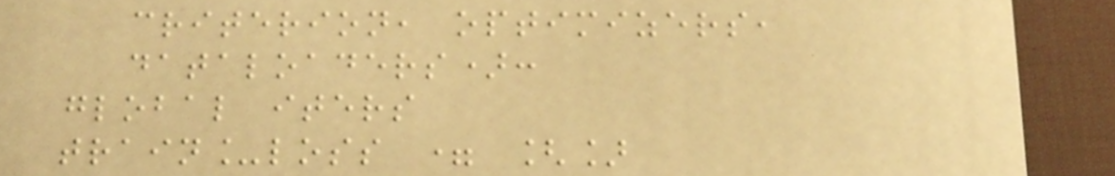criterion, optimizers,
dataloaders):
global iters
train_loss = []
